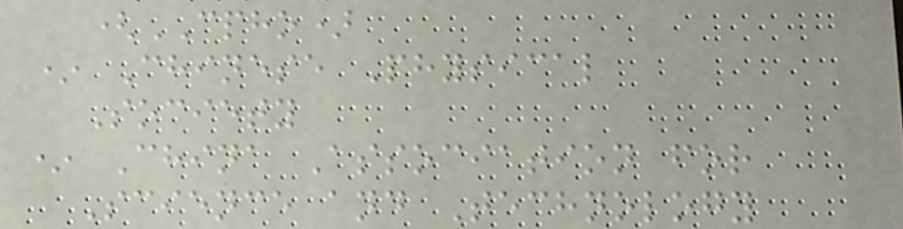(CPHO)
* Chinese Physical
Society
* China Association for
Science and Technology
